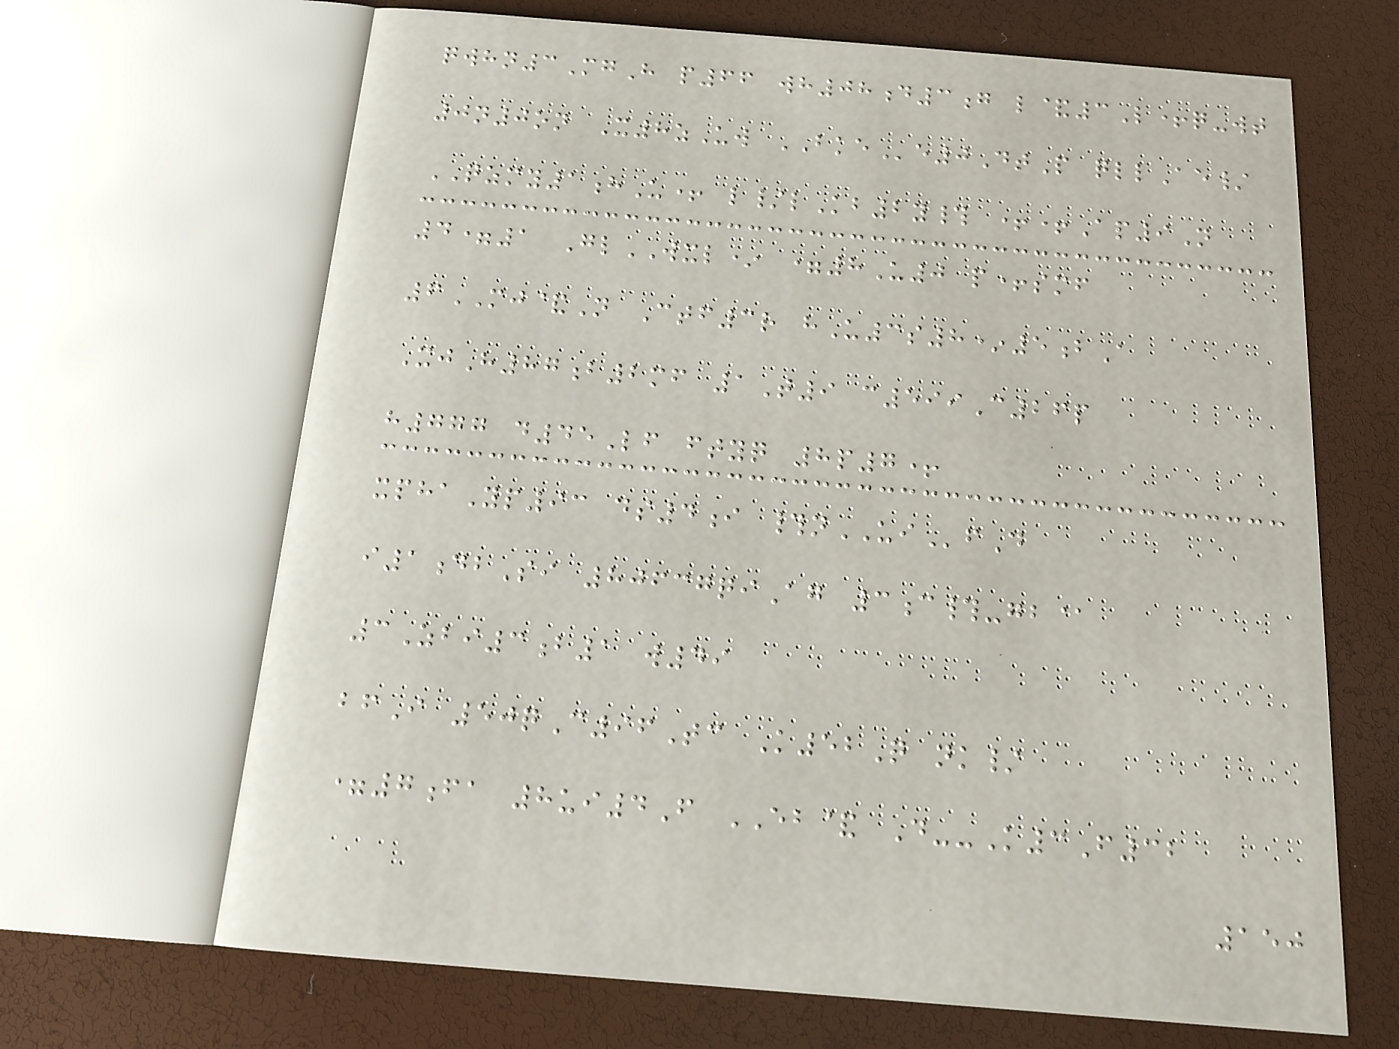qwhn3MgH p66 wh08d3g l&3L+q-wt
0n0on X8zUw BKEe0DtP qllAe/
QZMY1hU+ l/lKb2y# ++Ap9N
4=1 GlWXL* =8U0 p+smf
6MJ&N Ctf3r hU3s8*5bA
XjH87b2mf 1T9 c599C26p
h777 d45Lf ftyq 8p7+
xphaYp93 ds4i #nUIfD
i1dbSi 80637qiAg 3c#-gb@
3Zbi3b1 w49
bfI 50qC96Tc K52Q nk/
=7fa 8ui4F EB& D--K3F32
150
